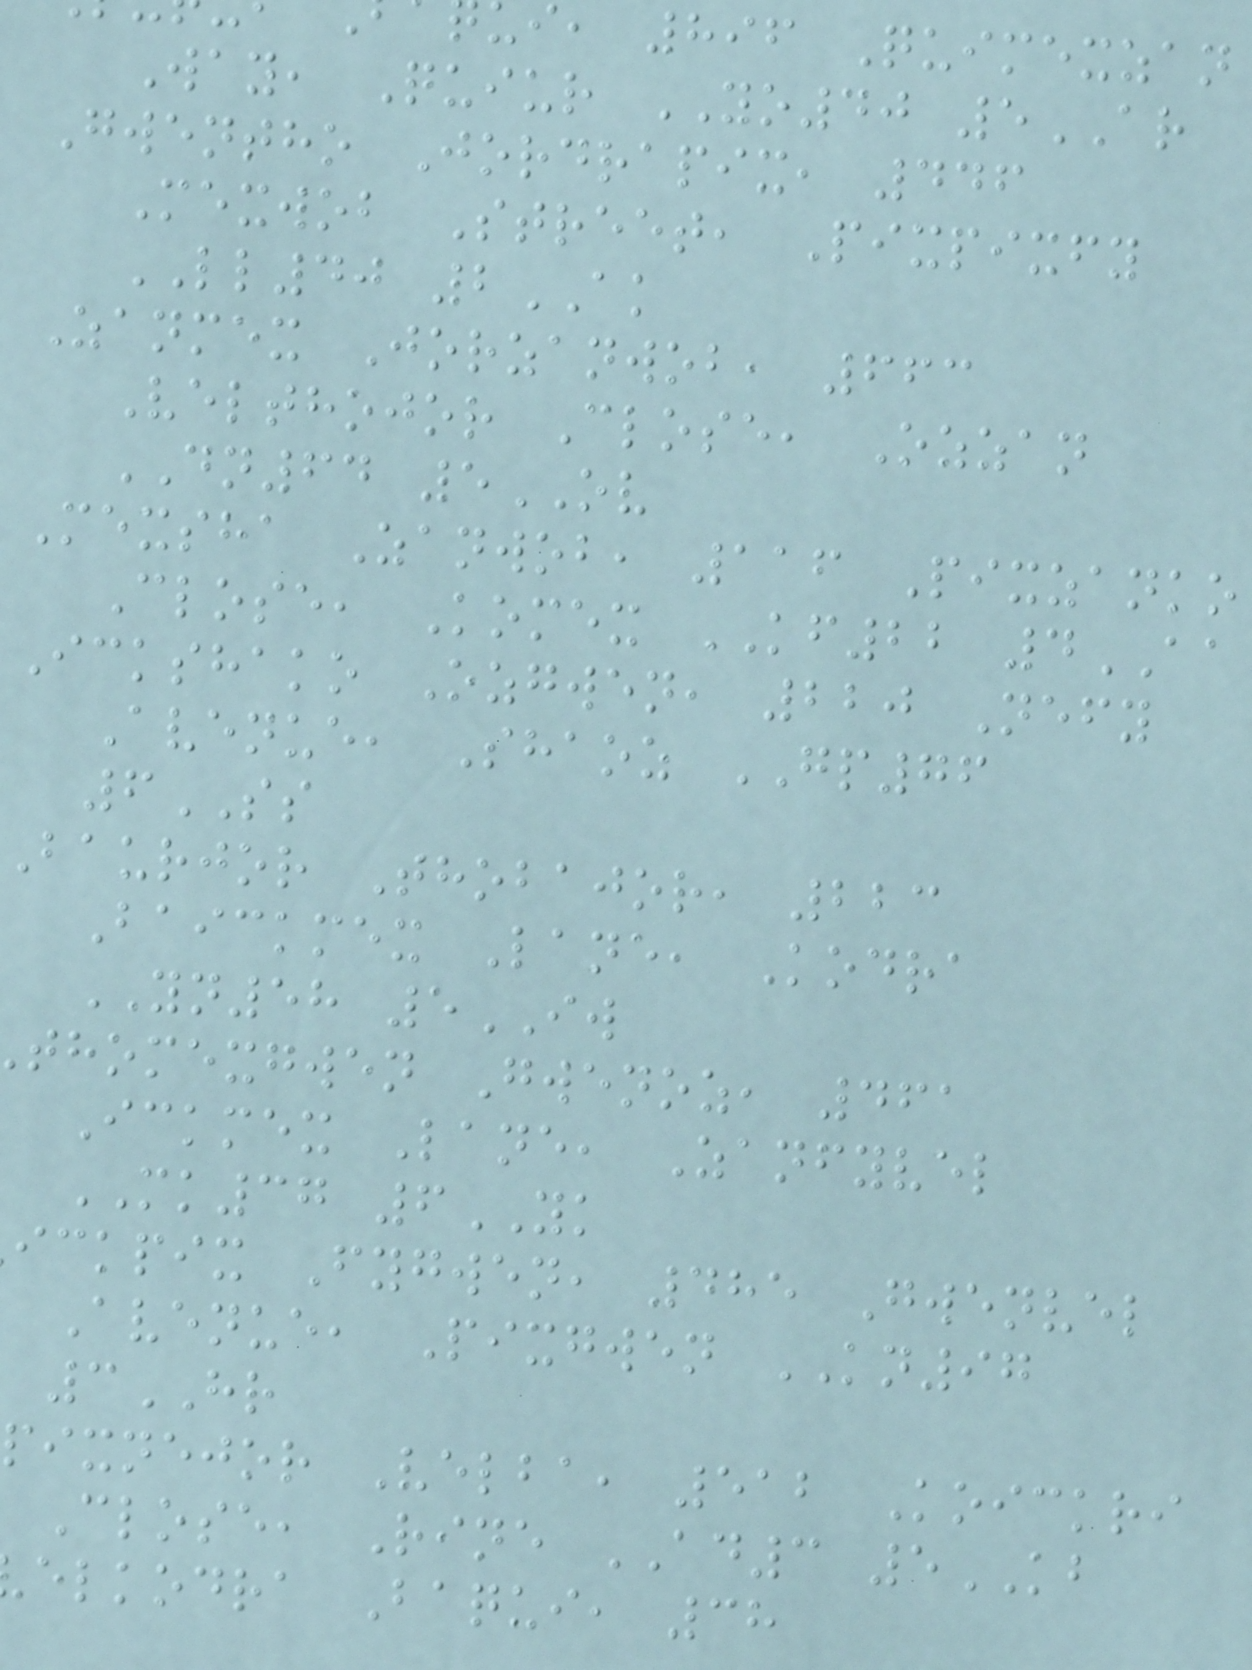i, 896 Quimexzan
Way, Quiur YO40 5AR
Gwentho Jordrapix, 446
Mexwob Street, Pixpixfy
LL40 2AK
Zanmex Jorzanwob, 663
Velthojor Close, Ozzan
DN64 5OV
Mexsha Zanwob, 116 Pixzanko
Close, Komex KF22 4AA
Ickshako Ozgwen, 220 Nefy
Avenue, Shaoz GP76
6SS
baurjor Thobajor, 223
Baickmex Lane, Kodra
YN58 5IW
thomexgwen Gwenoz, 461
Ickmex Lane, Zanfyvel
MK37 6YK
ickpix Fygwen, 485 Gwenvel
Avenue, Pixgwen KN97
3HR
pixnejor Velba, 512 Koickri
Close, Rine AD3 5KB
elkodra Baqui, 38
